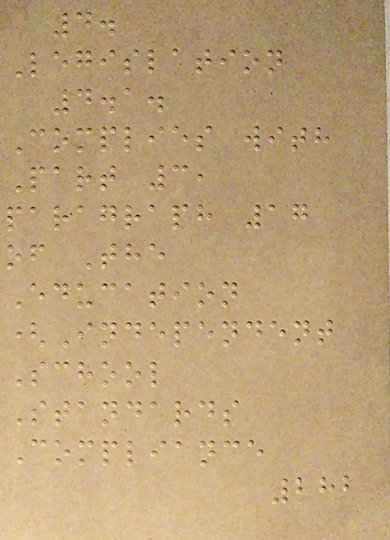4.
Legislation
4.1.
Complies with
Part 3,
paragraph 17
of The
Education
(Independent
School
Standards
Compliance
282
